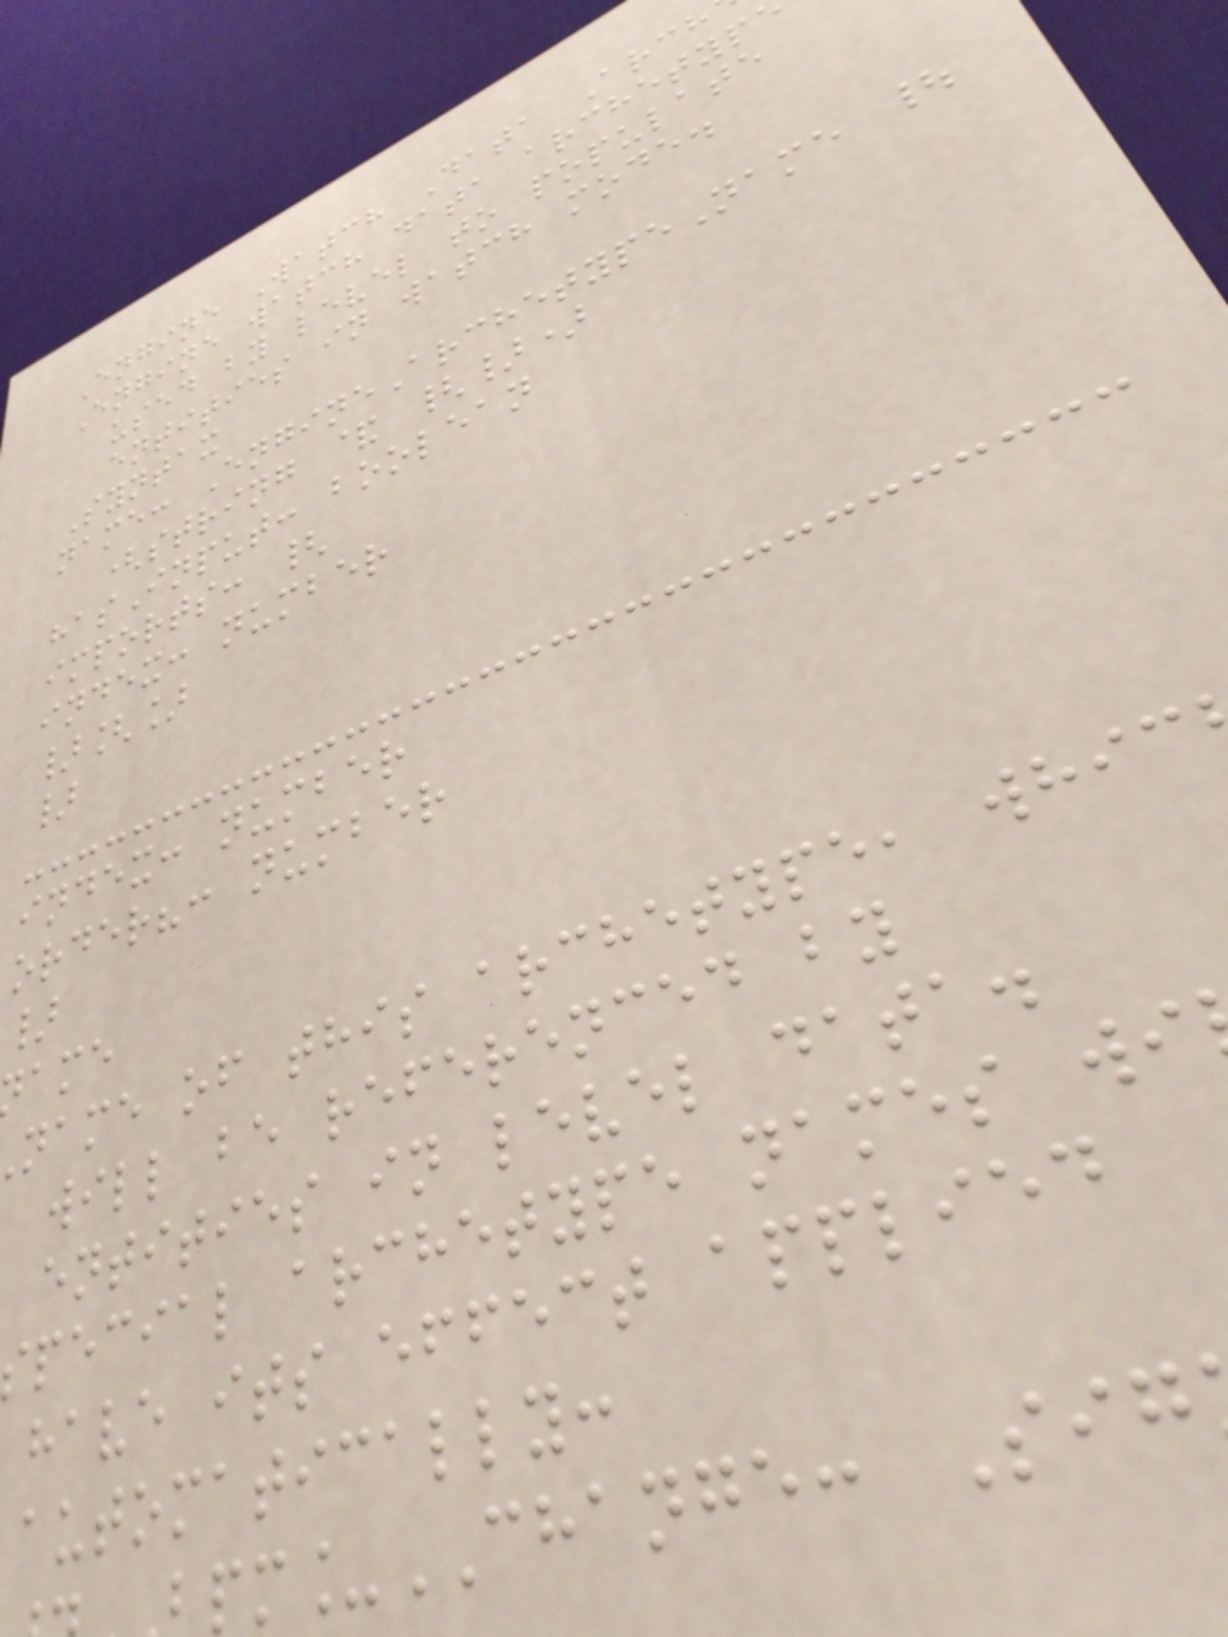Engine Watch Data Arch
Engine watch data archetyp
used by level to populate
entities in watch mode.
Syntax
name: EngineArchetypeName |
(string & {})
hasInput: boolean
imports: {
index: number
}[]
}
index: number
order?: number
}
name of this archetype, whic
will be referenced by
entities in level data.
pecial archetype names wi
have its effect applied
automatically:
_CHANGE: Sig
